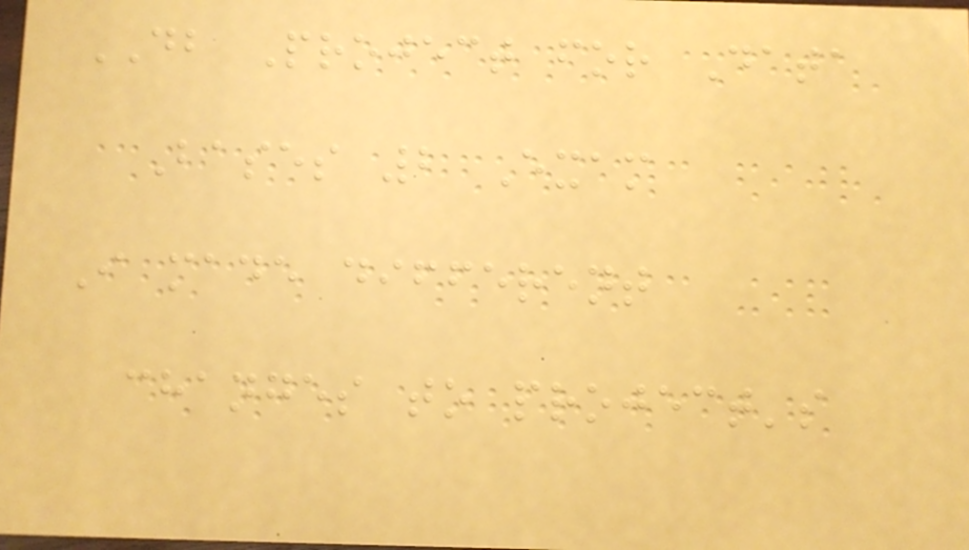DB Project for Data
Bases 2 Exam
I made different
changes to project's
